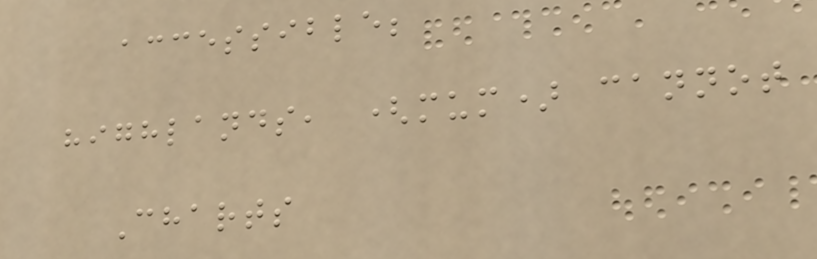accessible;
highlands, (mum) cannot
Charts
